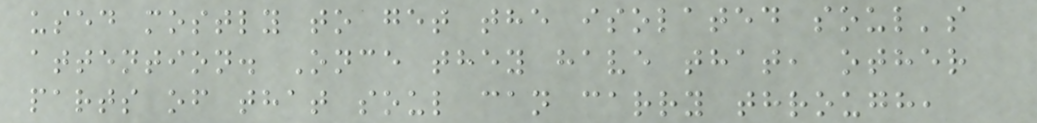used mostly to get the isolated soul's
attention. Once they have that, other
parts of that soul can carry through,
